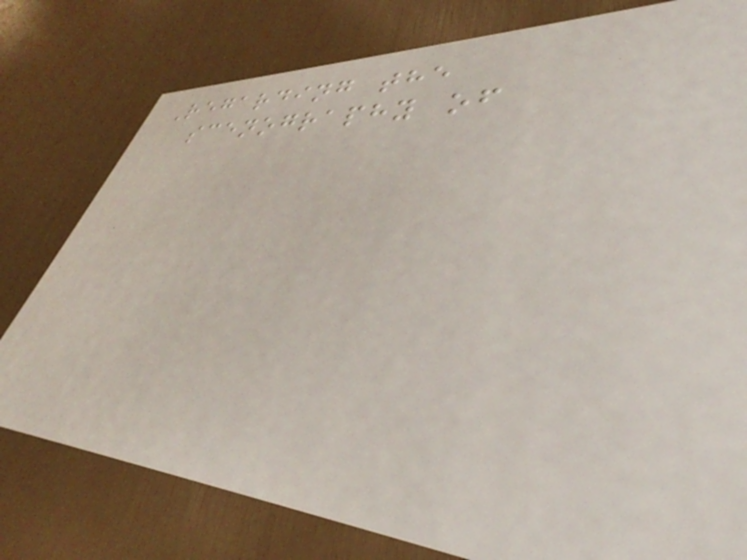Regarding the
scenography of
